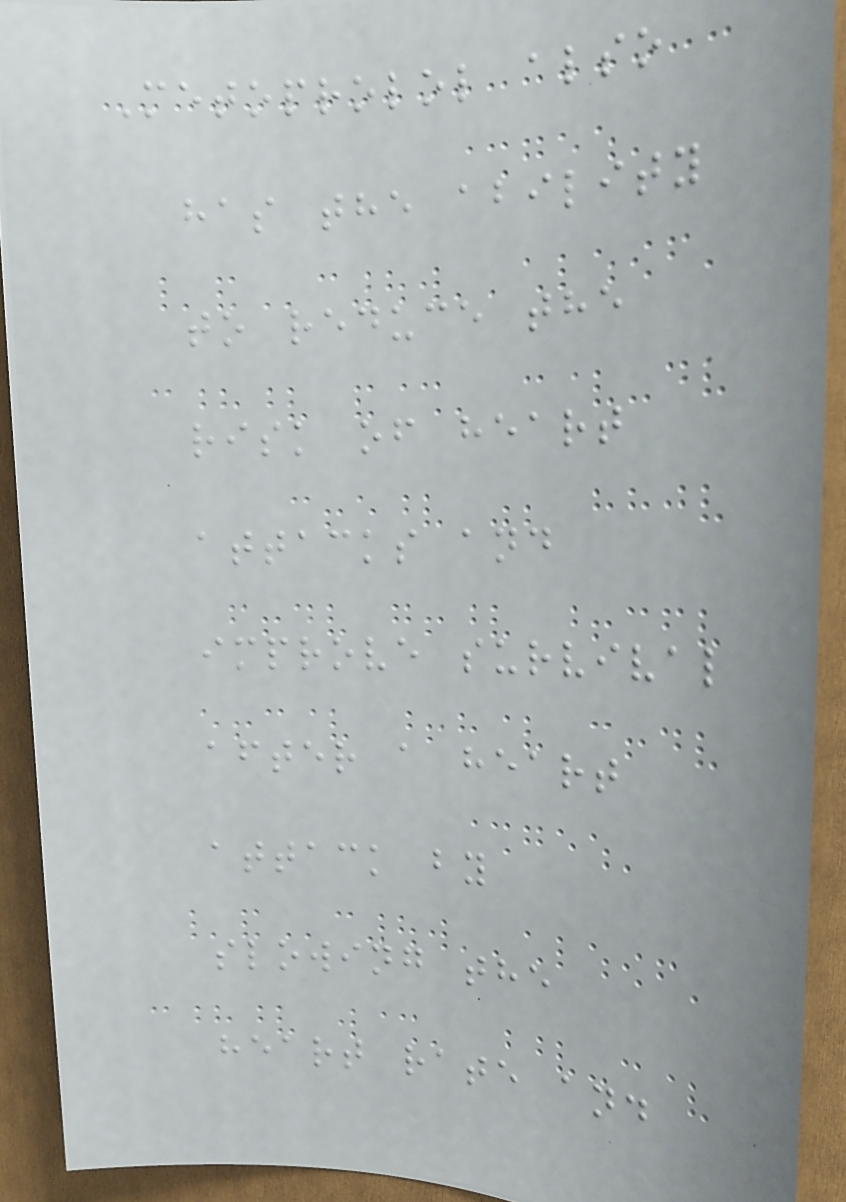Metoprolol also
has the ability
to reduce the
risk of heart
attacks and
improve survival
after a heart
attack by
slowing the
heart rate and
